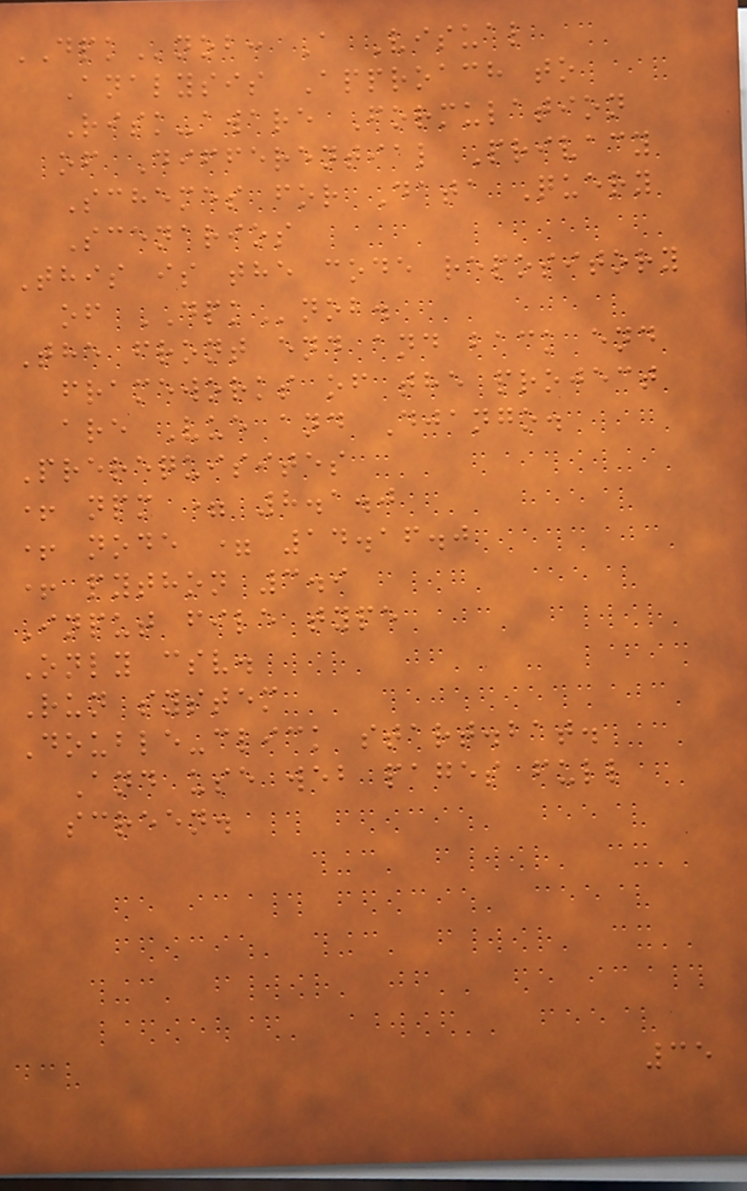DPKnob: A Visual
Analysis Approach to
Risk-aware Formulation
of Differential Privacy
Schemes for Data Query
Scenarios
This is the code repository
of DPKnob.
The front end and back end
frameworks of the project
are Vue and Django.
Prerequisites
+ npm = 8.1.0
+ node = 14.16.0
+ python 3.9
Input file type
Only csv.
Run system
Double-click start.bat.
And use web pages full
screen.
35
